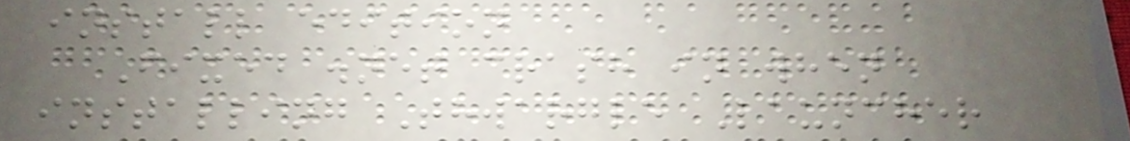install edition
Fixed .net crash in when
installing Thwargle Launcher
